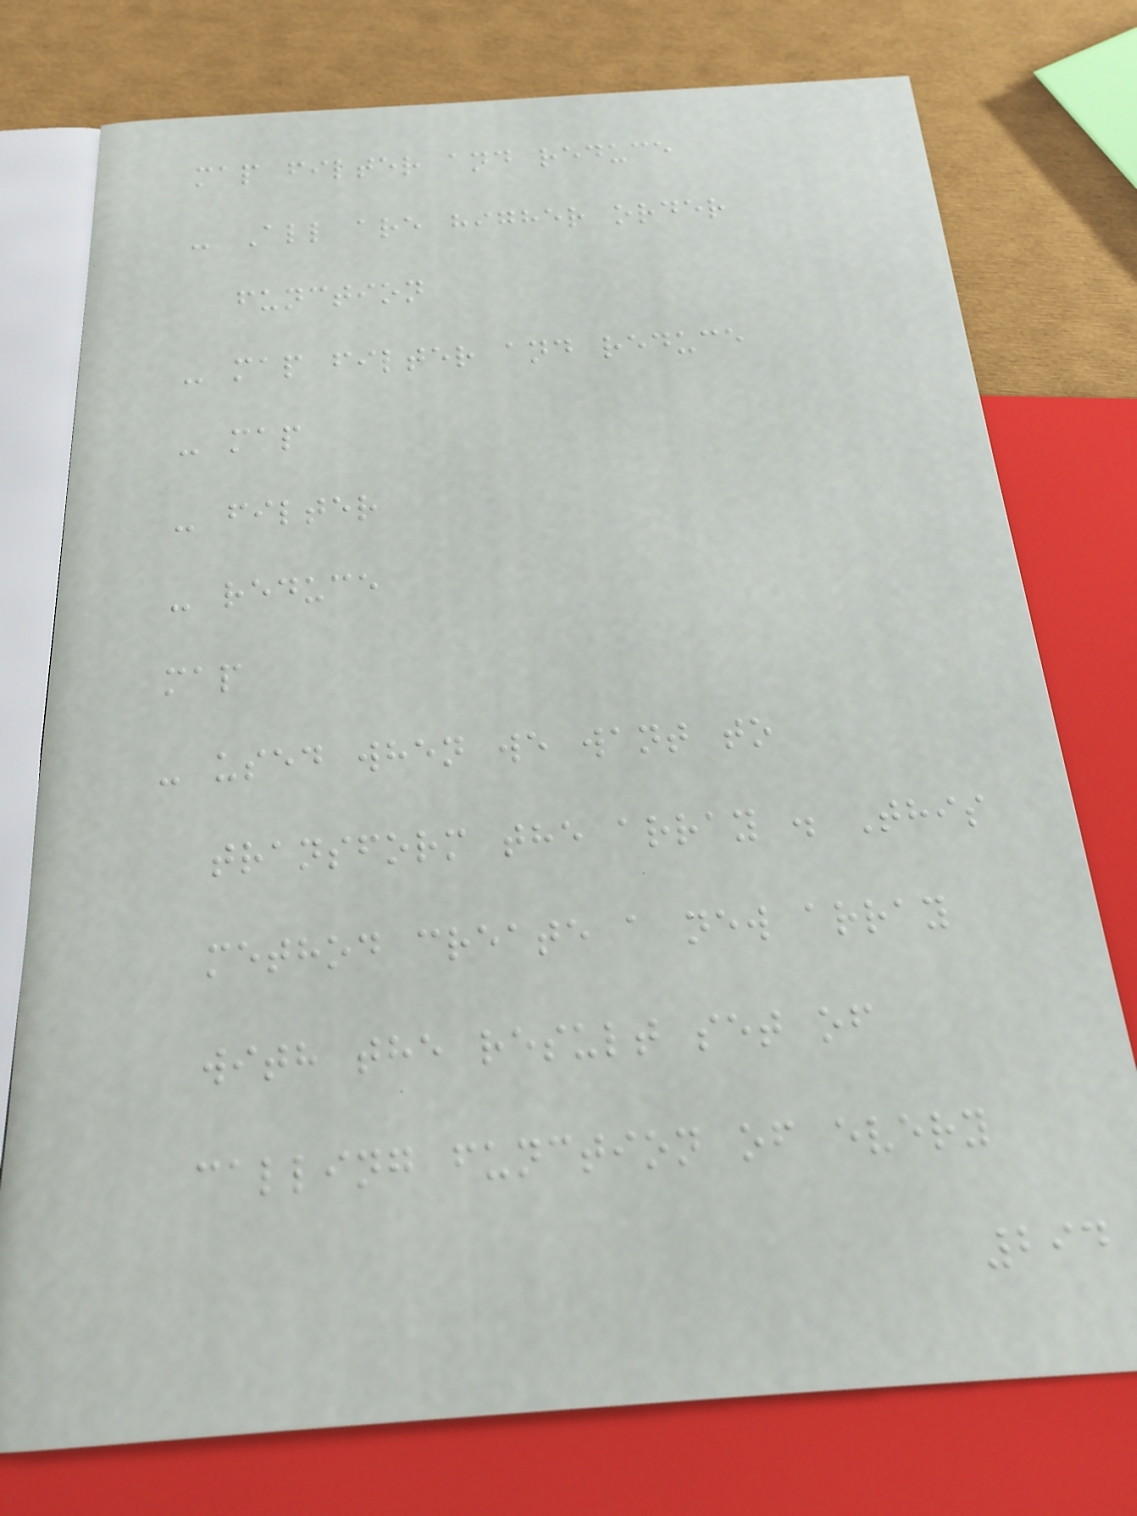map filter and reduce
- All are higher order
function
- map filter and reduce
- map
- filter
- reduce
map
- used when we want to
transform the array . This
method create a new array
with the result set of
calling function of every
294
